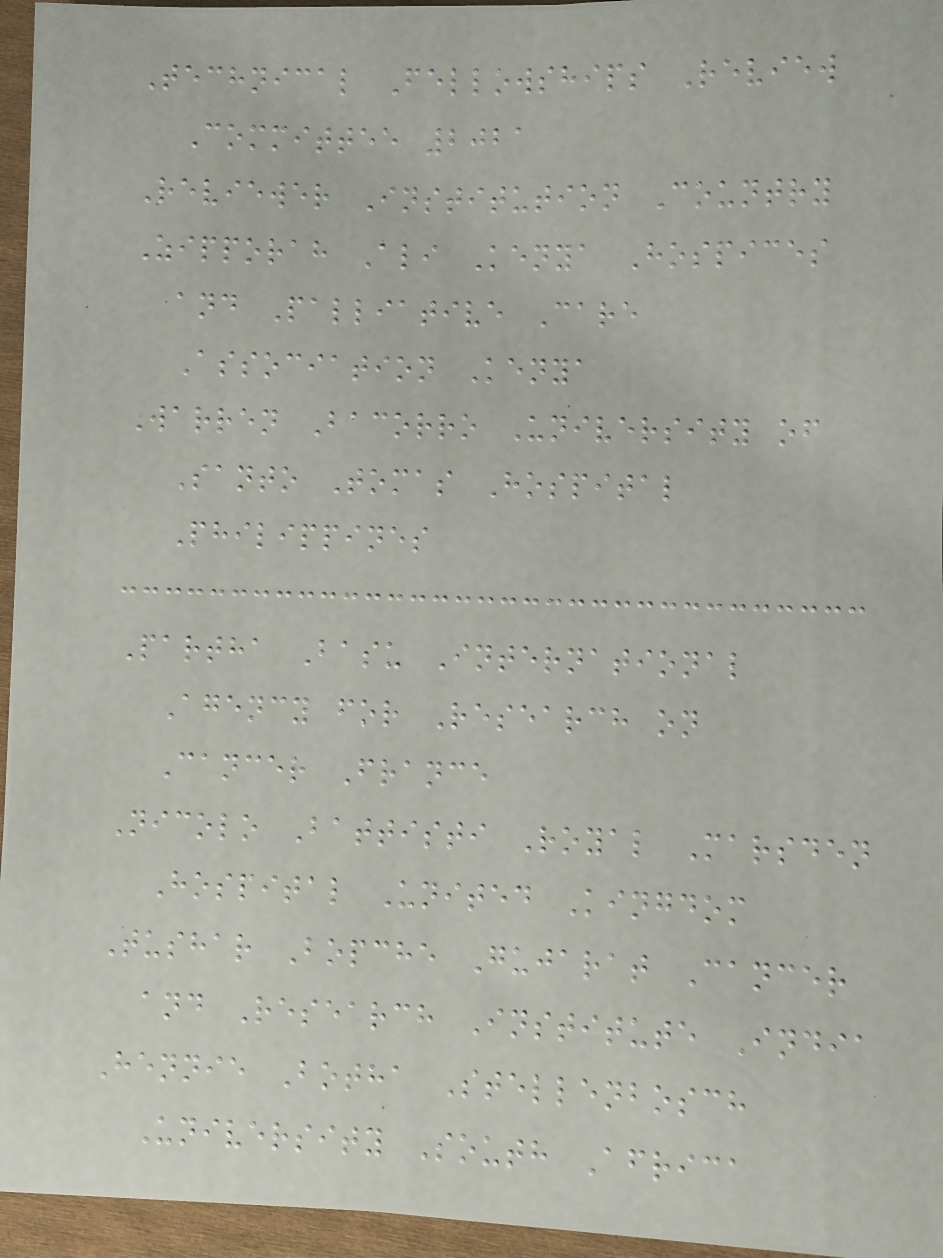Technical Fellowships Review
Committee 2021
Reviewer Institution Country
Zipporah Ali Kenya Hospices
and Palliative Care
Association Kenya
Warren Bacorro University of
Santo Tomas Hospital
Philippines
Partha Basu International
Agency for Research on
Cancer France
Nicolo Battisti Royal Marsden
Hospital United Kingdom
Tushar Bopche Gujarat Cancer
and Research Institute India
Hennie Botha Stellenbosch
University South Africa
